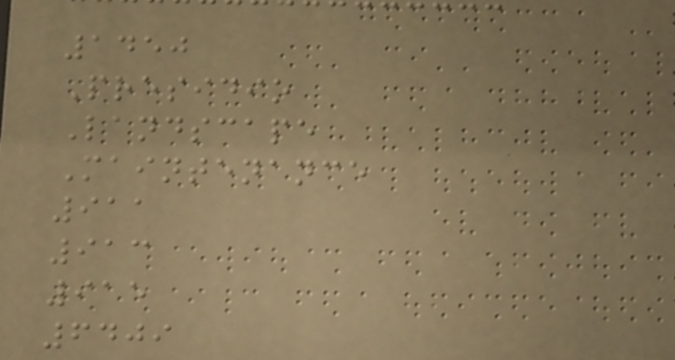1450
Presidio
Landscape
Maintenance
911
913
915
6409
